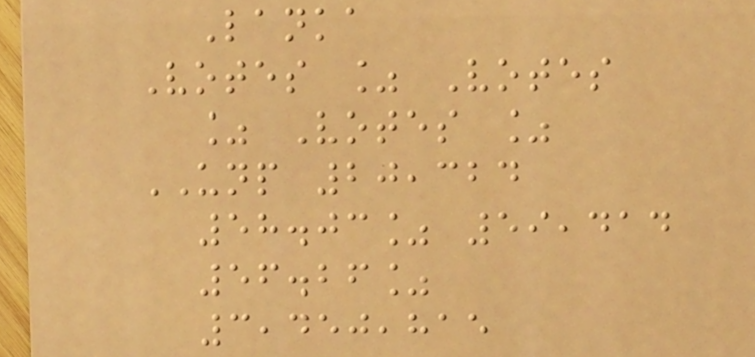Lanka
Votes % Votes
% Votes %
UNP 20,324
58.03% 59,414
56.26%
3,450,815
